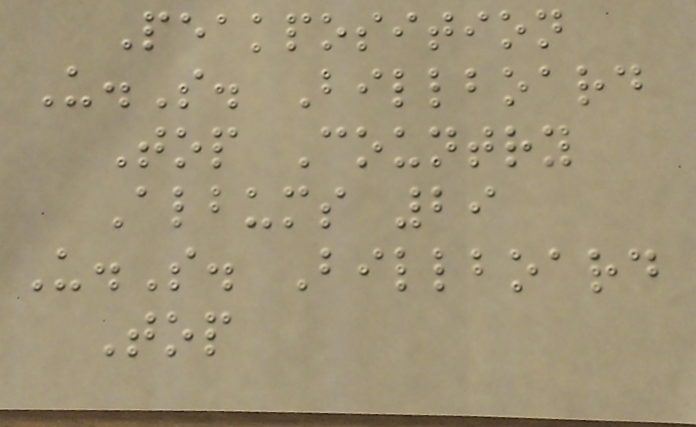Peakposition
U.S. Billboard
Top Country
Albums 29
U.S. Billboard
Top
